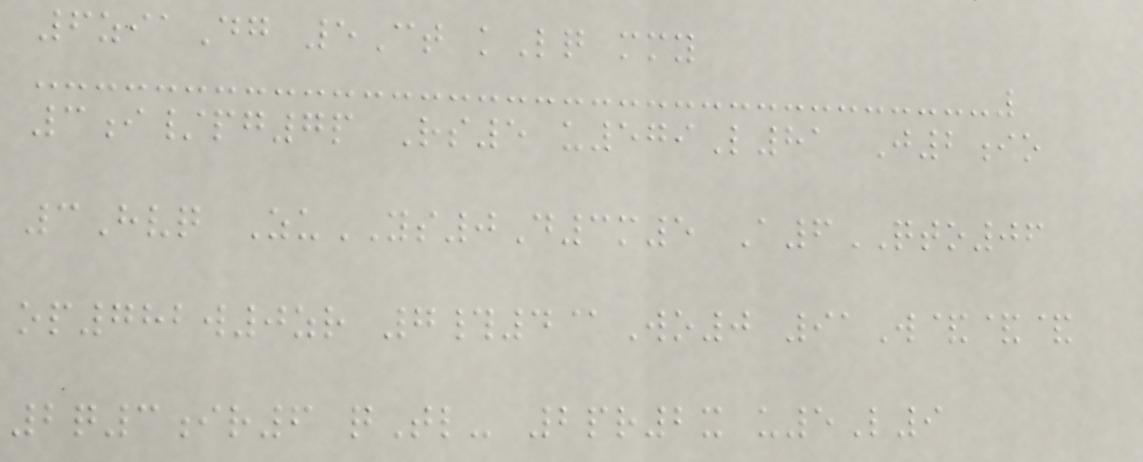6ziaDg 5Ct kLq mmy
3i/pg7p Rs5 u579L81 J2io
3Hvq ZuYS0D3m5 A6QTO06
op782w0zr 7#4@Wo0 91W&&&
2q3ir6 qTl- 2pr2x u5L9
